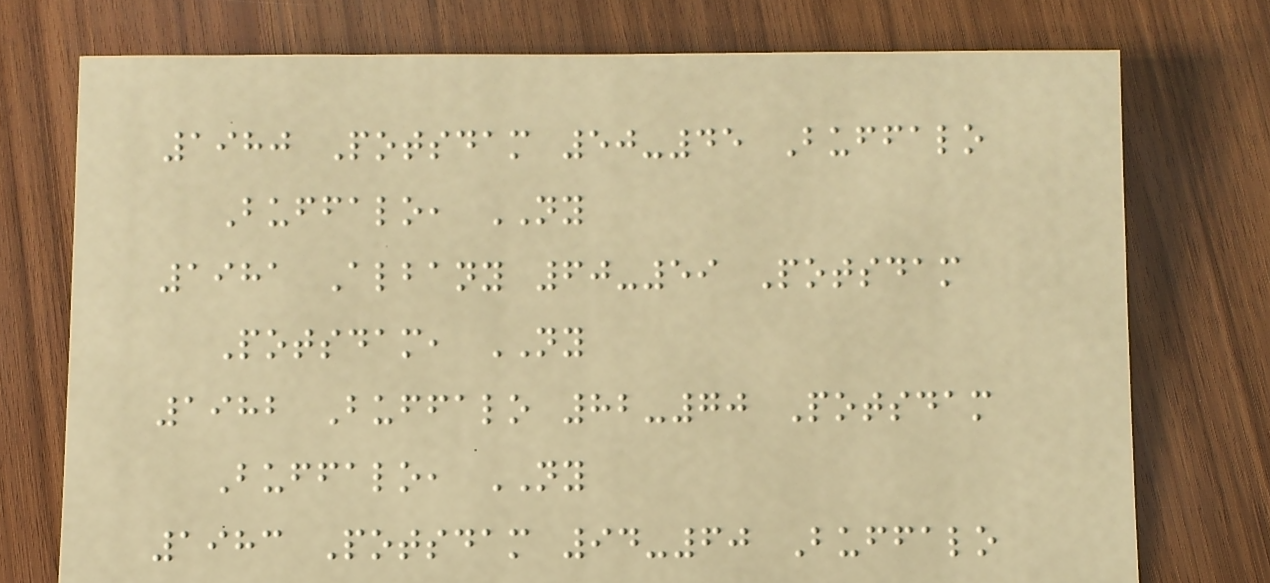1980 Potsdam 50-45 Buffalo
Buffalo, NY
1981 Albany 60-59 Potsdam
Potsdam, NY
1982 Buffalo 82-70 Potsdam
Buffalo, NY
1983 Potsdam 94-60 Buffalo
